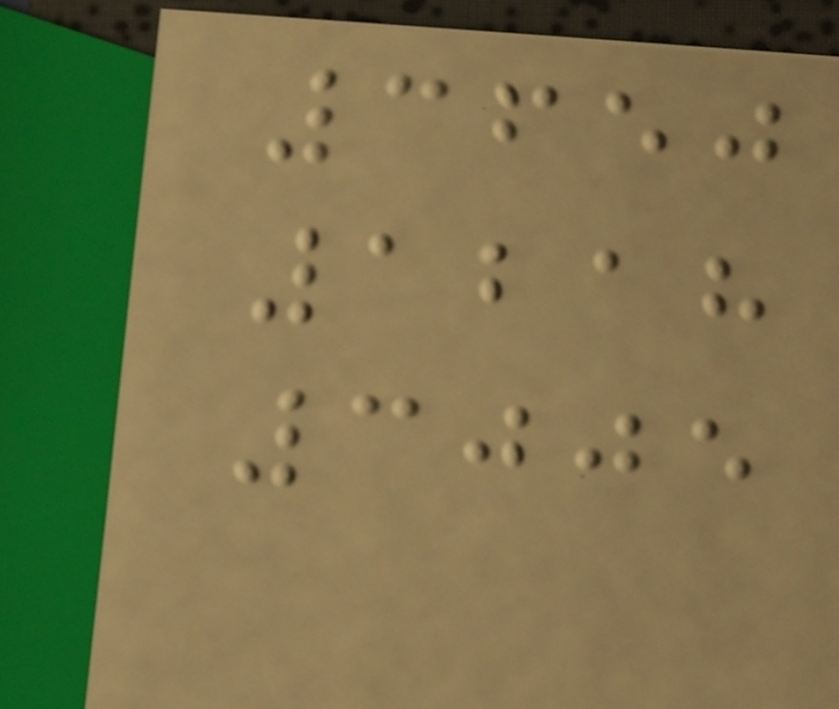3650
1218
3005
